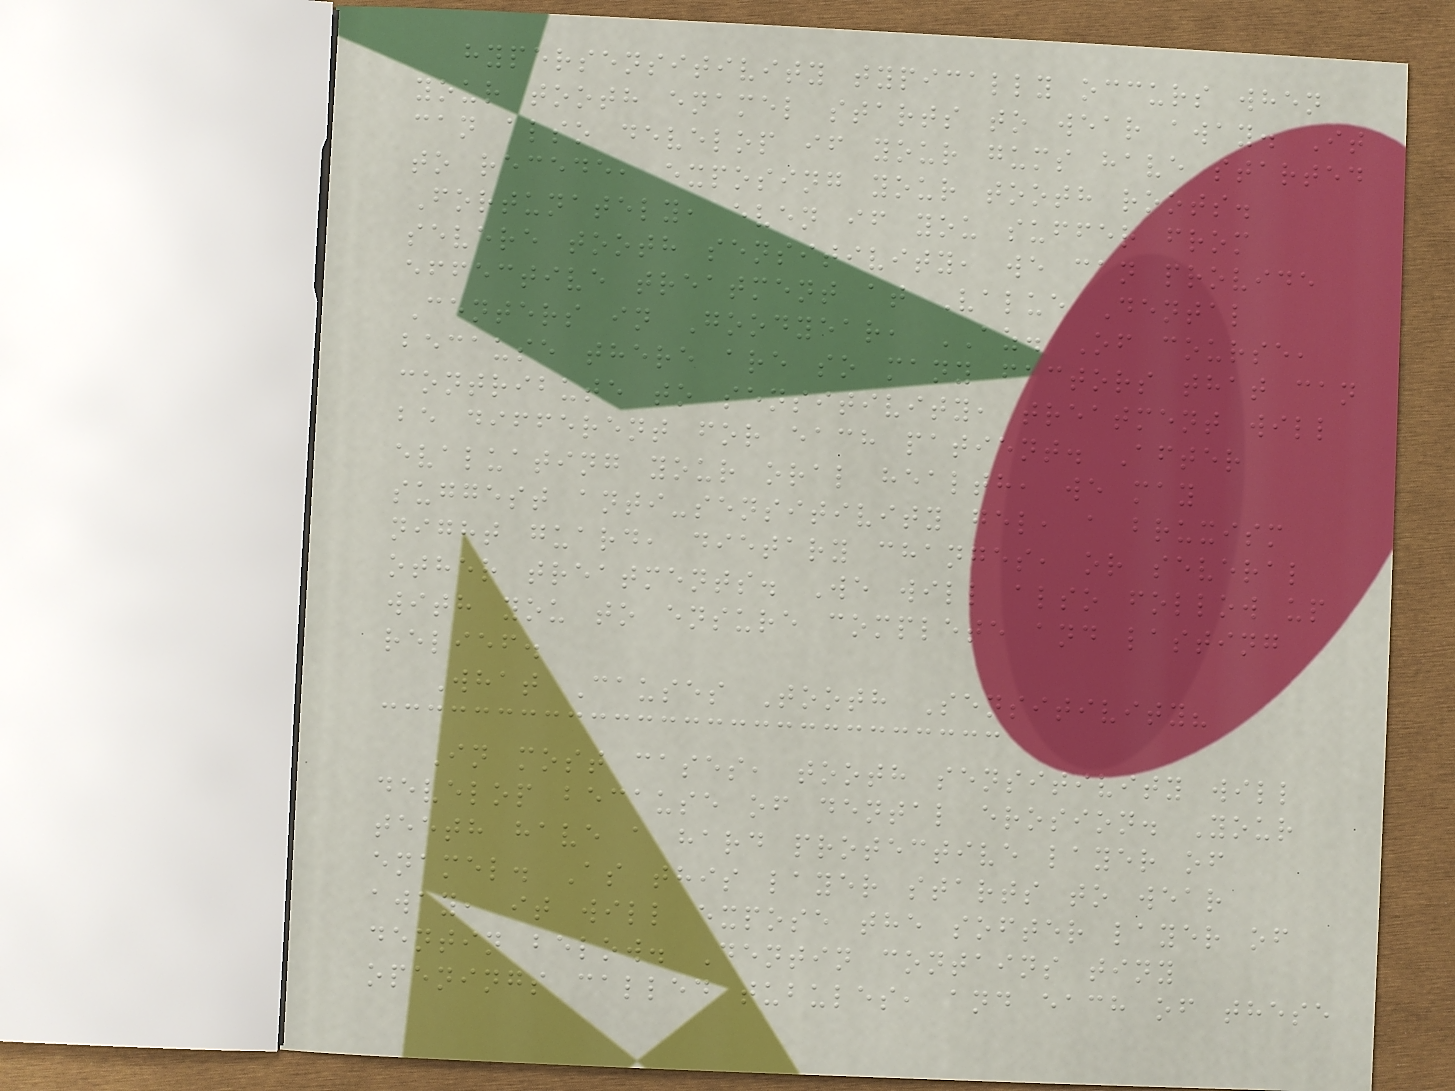hypersensitivity typically occurs when
your tooth enamel starts to wear away. It
can also develop if your gums have started
to recede, exposing your tooth roots.
Fortunately, even if you suffer from
severe tooth sensitivity, we can provide
effective treatment at Value Dental
Centers in Goodyear, AZ. Of course,
because there are so many factors that can
contribute to sensitivity, treatment will
be different for each patient. After
evaluating your oral health, we may
suggest anti-sensitivity gel, a bruxism
night guard, dietary changes, or several
other treatments. We will also follow up
with you to ensure complete and lasting
relief.
What Causes Tooth Sensitivity?
In most cases, tooth sensitivity will
develop because of dental erosion. Your
teeth have a hard protective layer of
enamel. As this layer starts to wear
away, it will expose the softer layer of
dentin below. Dentin contains tiny
openings called tubules, and each of these
